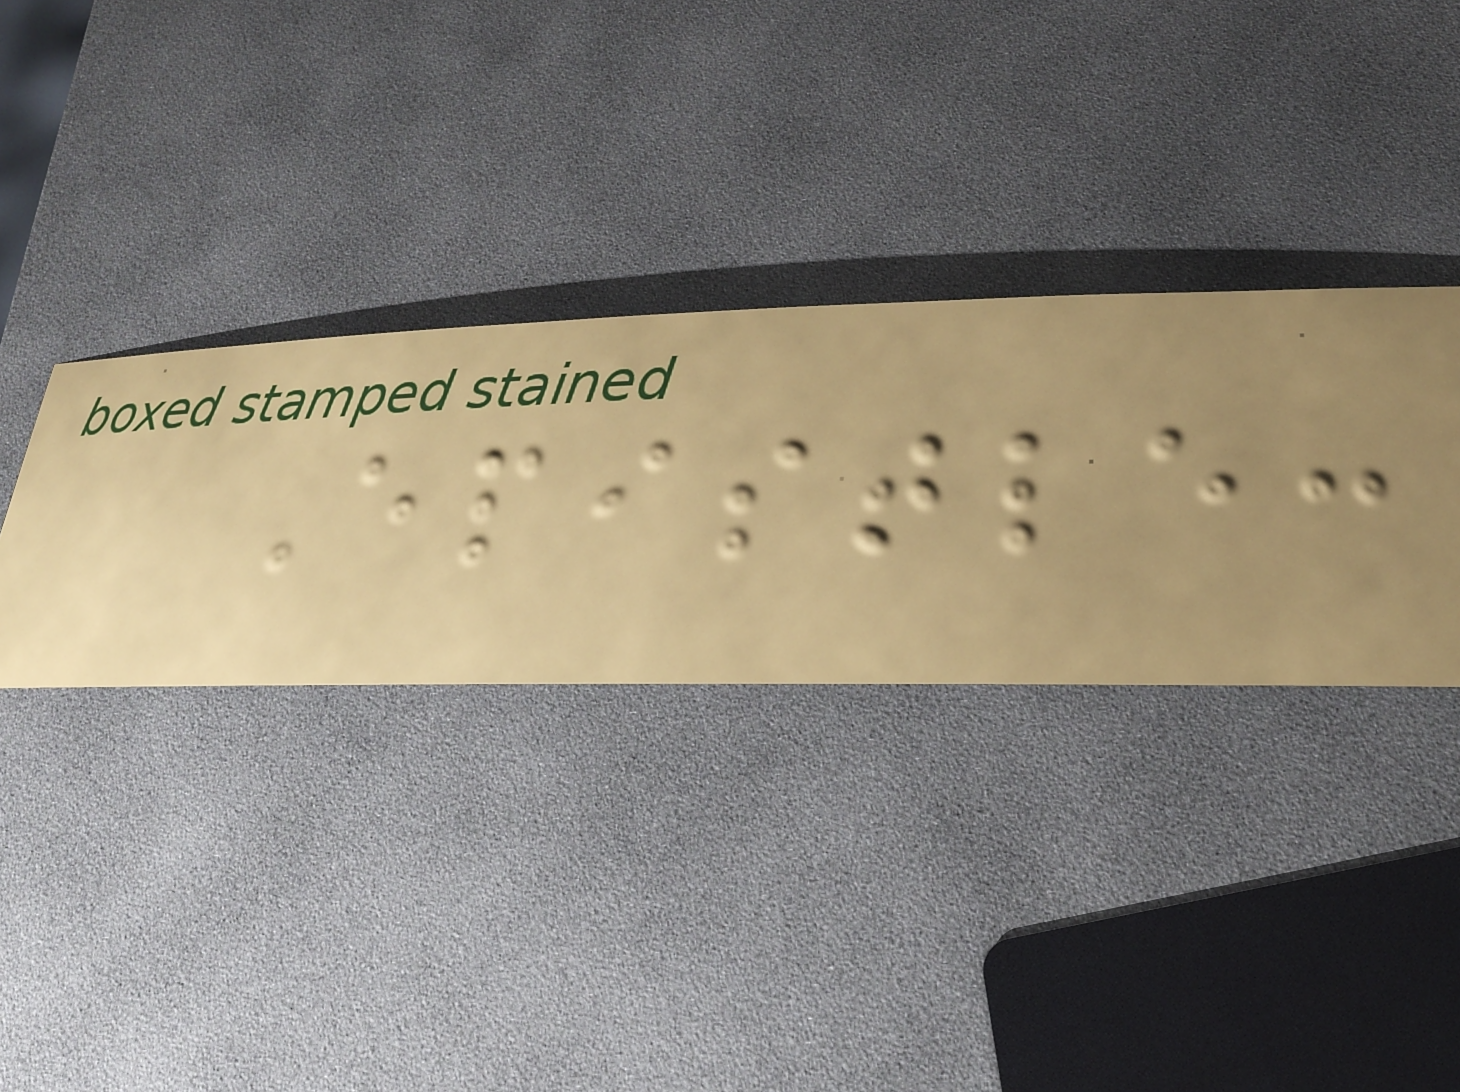Epistle:
